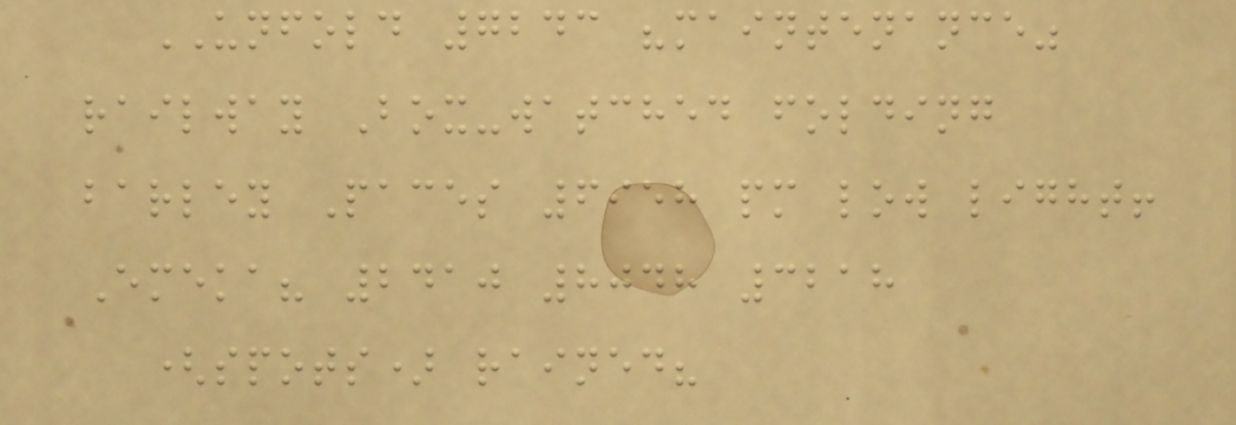UNFOLD 7243 "maintenance"
railway Box-watched folding
barley Paces 6958 pm low light!
Emeka? 2410 8048 3218
(spots) rained?
